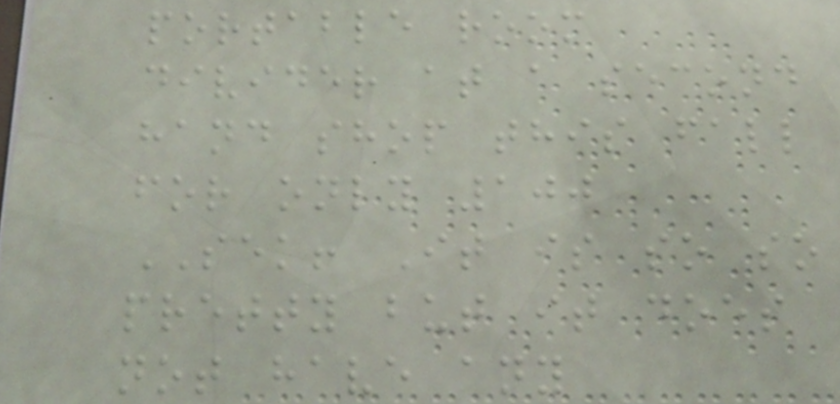portable room
divider at a second
hand shop this fall
for only 100
SEK! It is so so
pretty but it does
not have any
